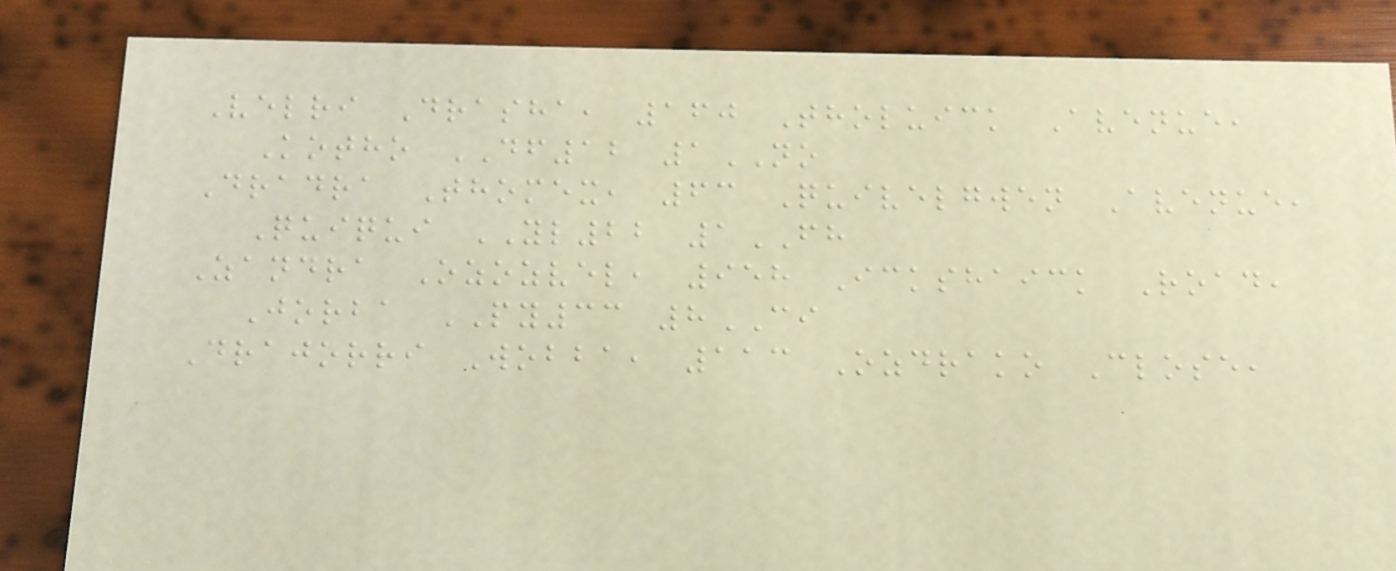Velri Drasha, 160 Tholuick Avenue,
Kotho DF12 1NO
Dradra Thomex, 63 Quivelgwen Avenue,
Quiqui YL22 1FH
Zandra Ozozvel, 958 Ickshaick Road,
Jorba PY33 8CI
Drajorri Wobba, 113 Ozdrako Close,
